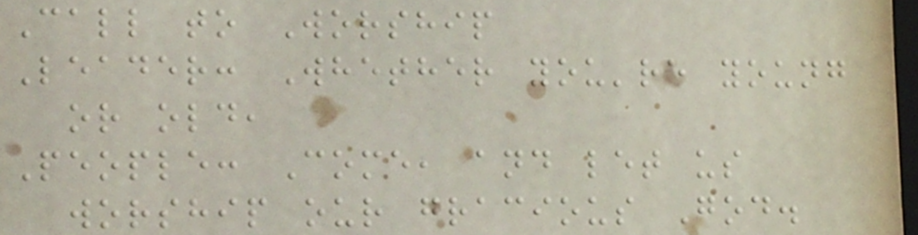Call to Worship
Leader: Whether you're young
or old,
People: Come, and let us
worship our gracious God.
